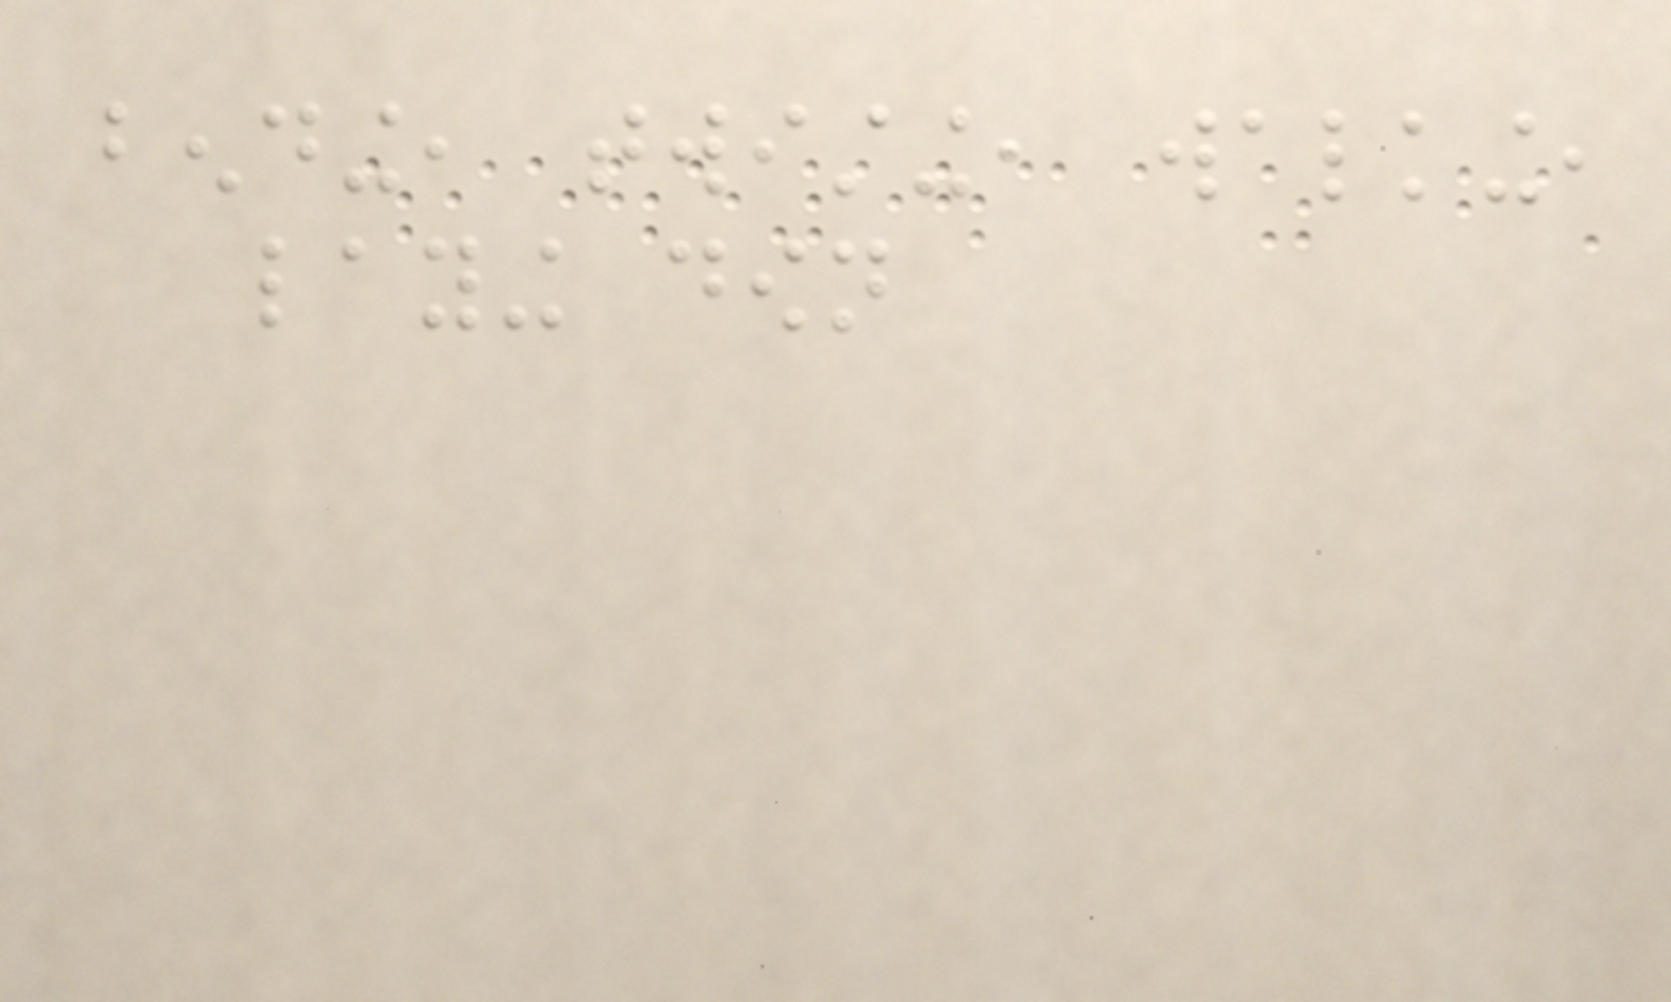bending, twisting, walking,
laying down
